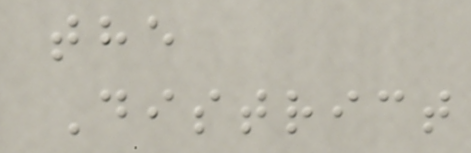the
District
